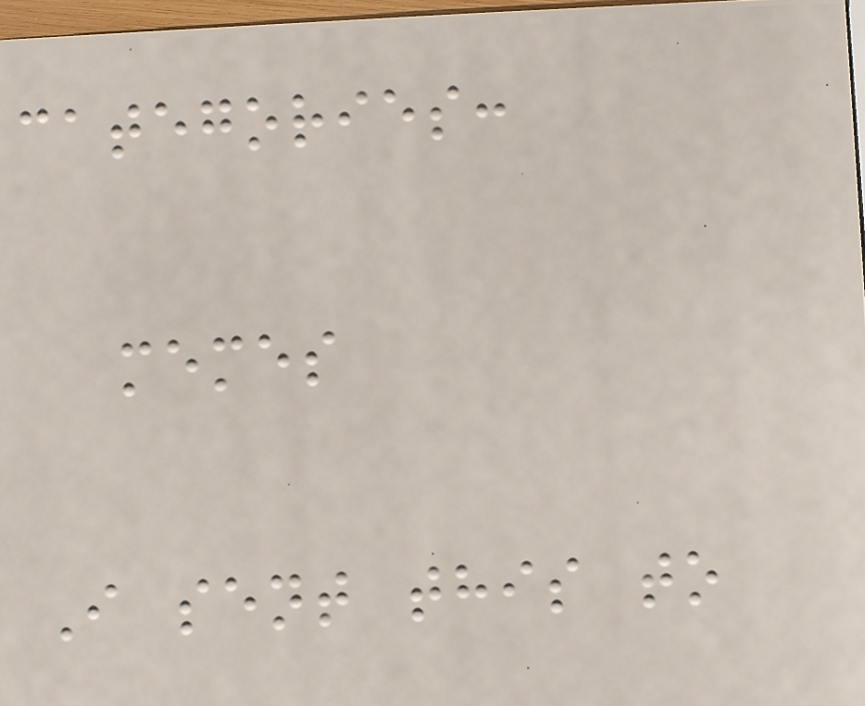categories:
memes
I sent this to
